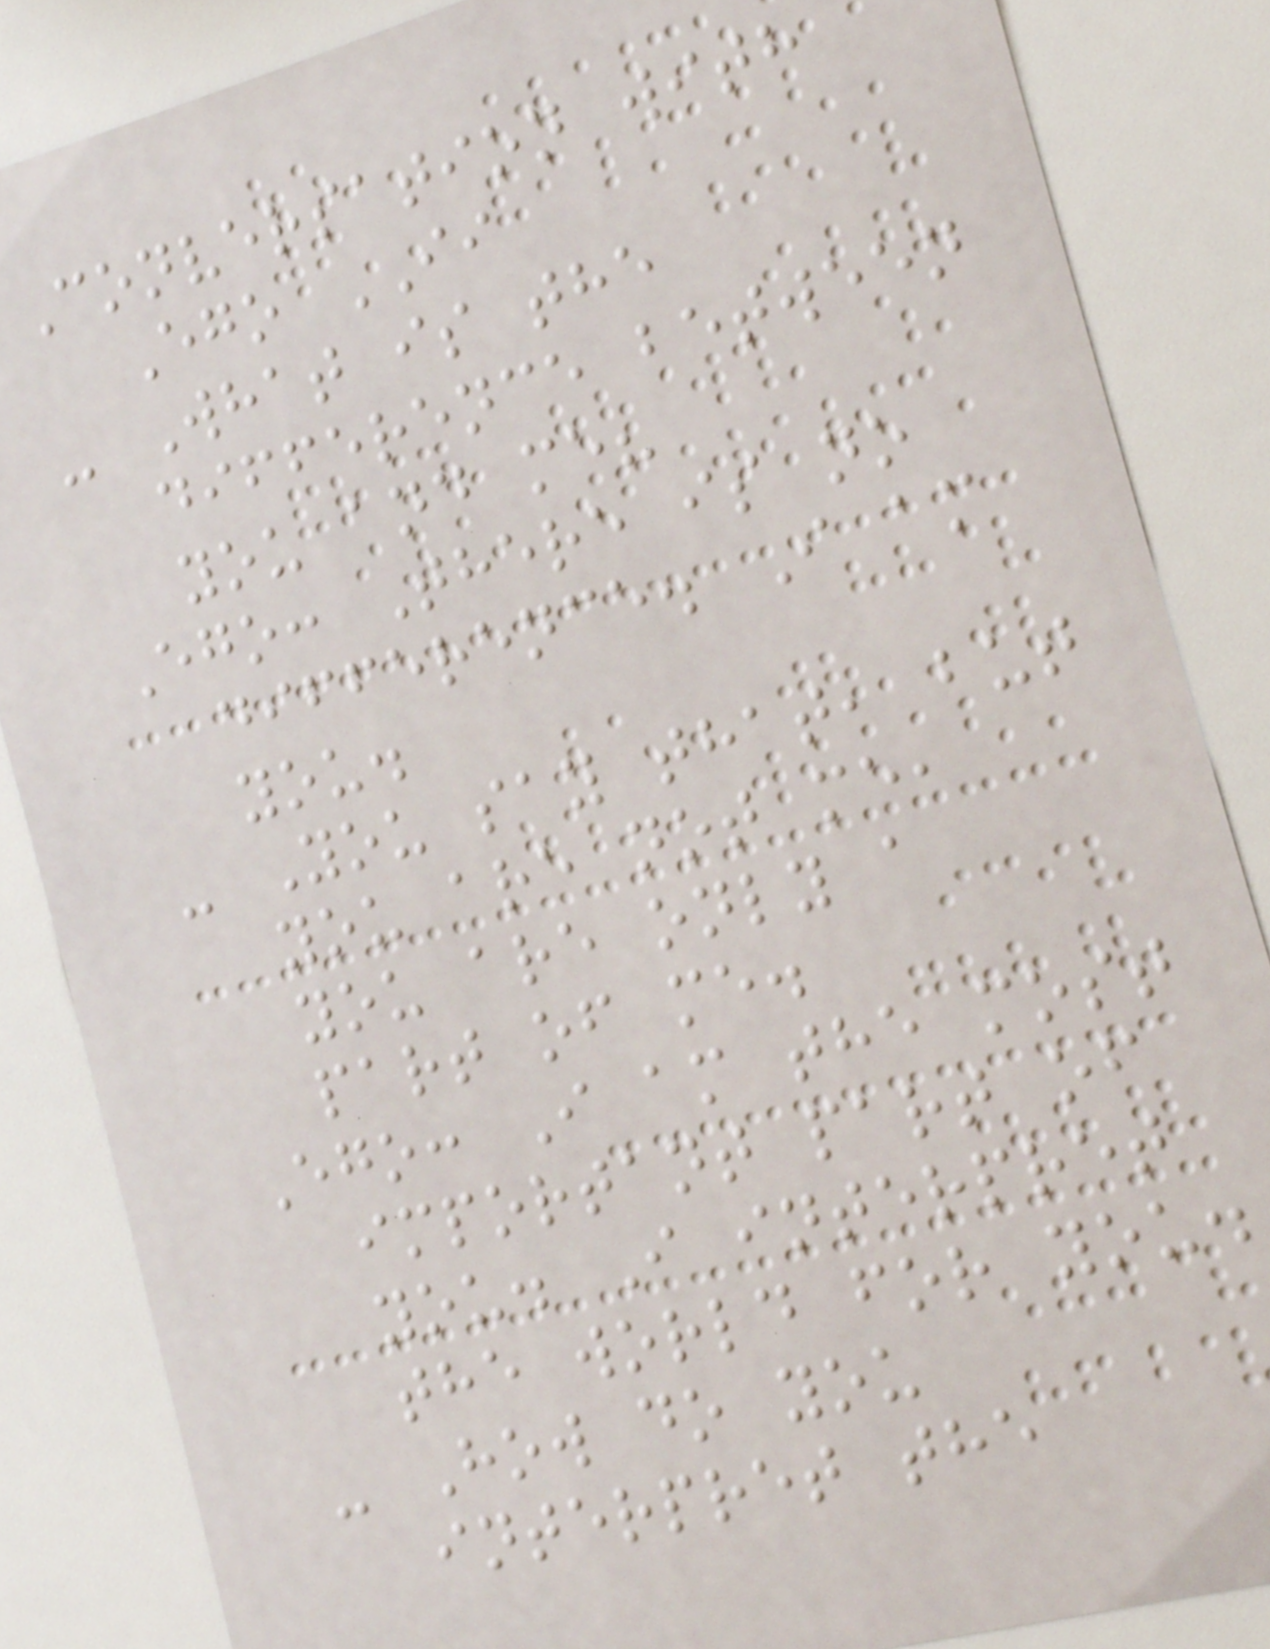Conversation with
Ego II
- What is the
difference between
you and me?
Ego: There is no
difference. I am
you.
- You say that, but
you are not me,
you are only a
part of me.
Ego: I am the most
important part of
you. I interpret
the world for you.
- How do you
interpret the
